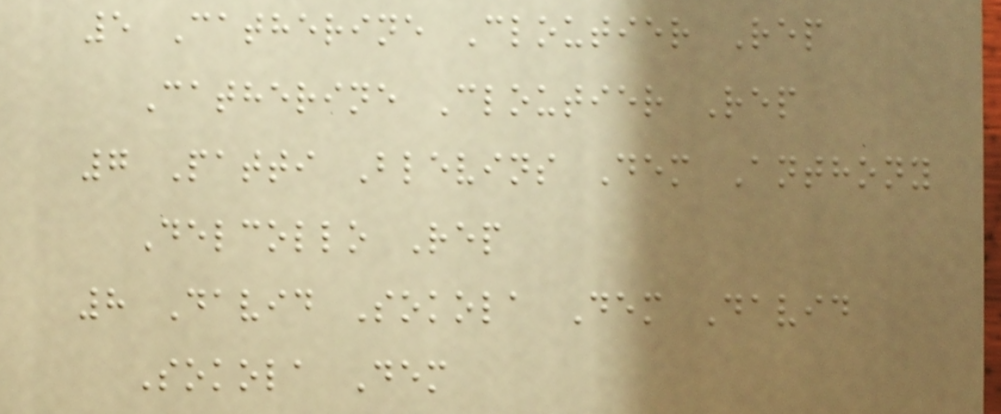5 Catherine Cloutier Rep
Catherine Cloutier Rep
7 Patti Blevins Dem Anthony
Delcollo Rep
8 David Sokola Dem David
Sokola Dem
